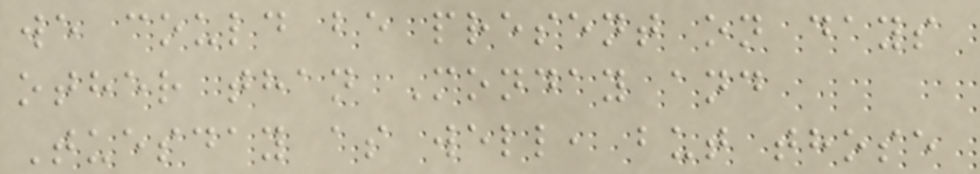we could be present on days
other than Monday and
Tuesday as well, but those
